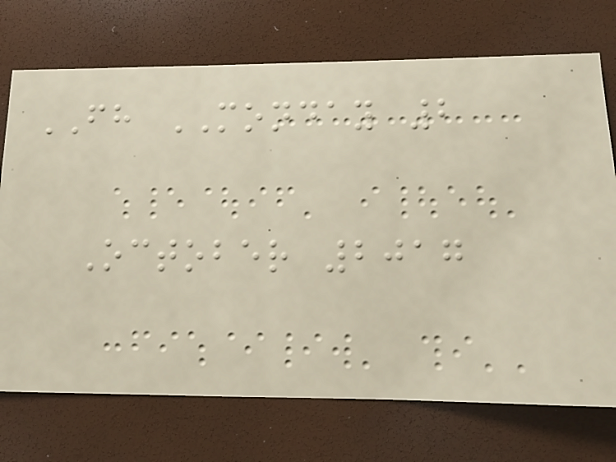FH MONDAY 2
October 2017
